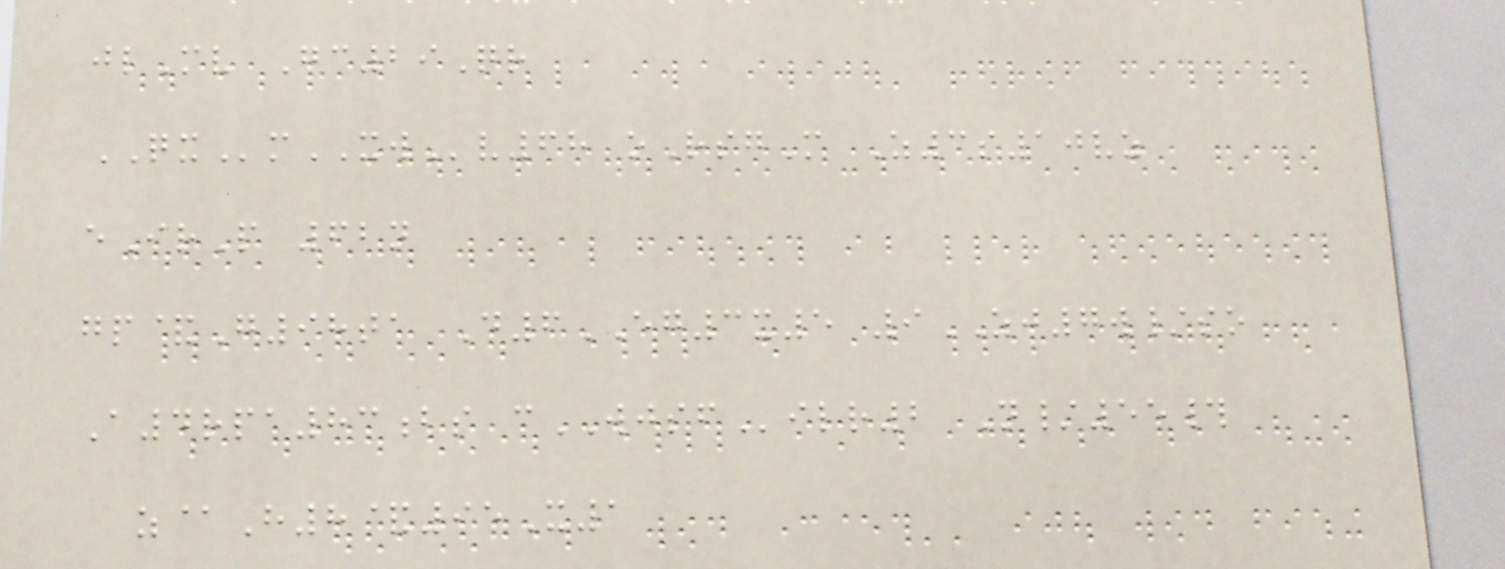jlMv Gc29Qr
QXmXWv68 oRsgM Z3s10vz
eIrP 62n
gp&G98ta D6EG3x5 9ZJ7w/so
A4rpa83bs cWJSFilr2 N/55#
z@H8&95X1
